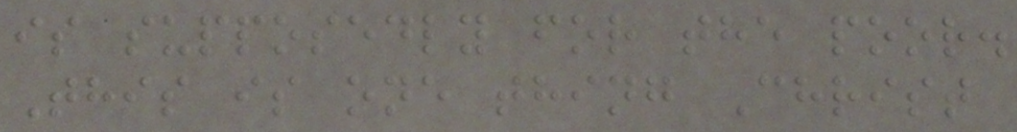is supposedly for the poor.
This is one thing Christ
